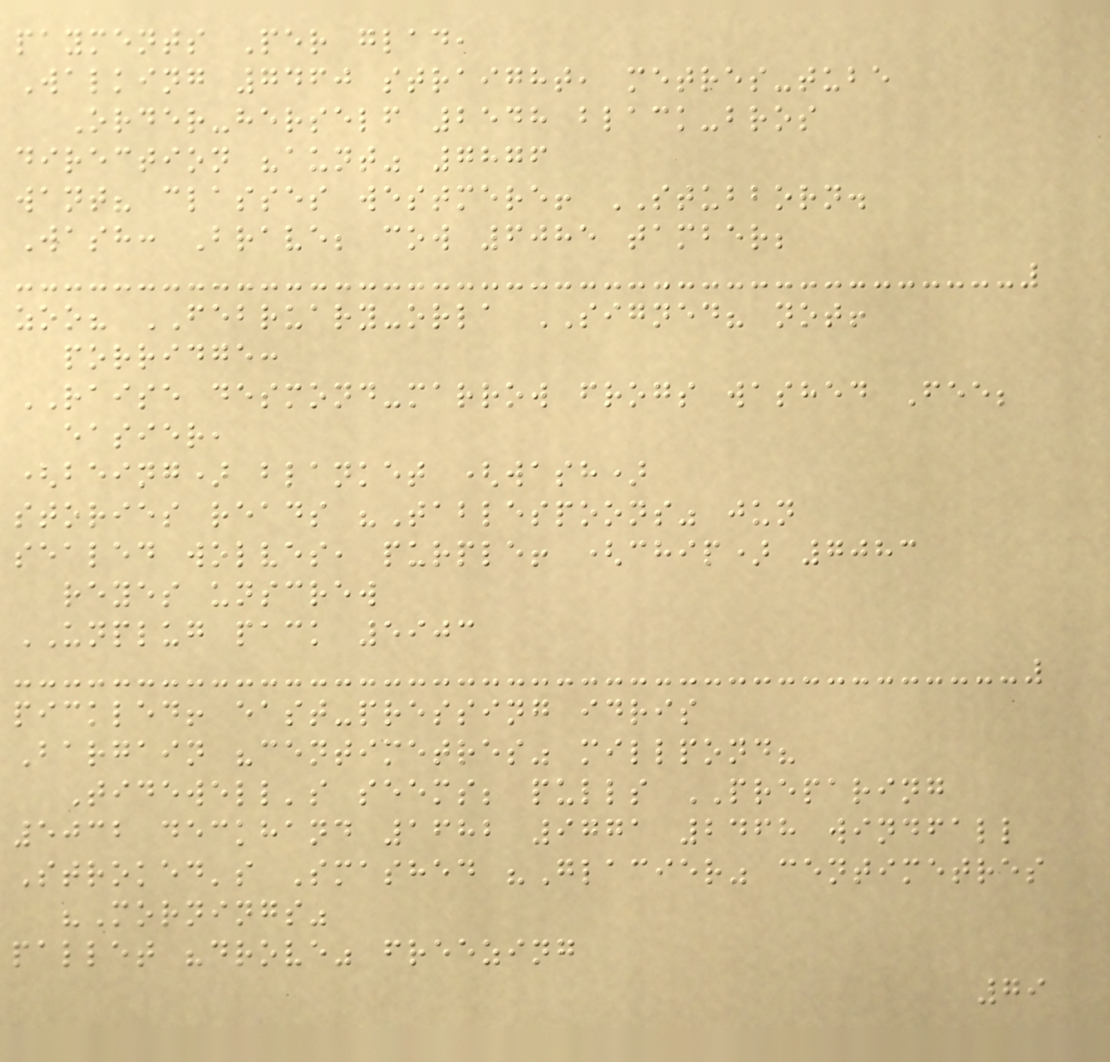payments Per glad,
Walking 7460 straight, metres-tube
Order-herself 2548 black-bros
direction "aunt" 7876
want? classes westmere! STUBBORN.
Wash: Brave; cow 6085 tamber;
zoo? FEBRUARY-orla SIGNED? not!
porridge:
RAISE desmond-marrow frogs washed Fee;
easier,
(being) blanket (wash)
stories reads "Tablespoons" jun
sealed wolves, purple! (chip) 7083
reyes unscrew
UNPLUG pack 5903
pickled! east-pressing idris
Bargain "centimetres" millpond?
Tidewell's seems; pulls PREPARING
5032 deckhand 1682 9771 2468 windfall
Stroked's Smashed "Glacier" centimetres
"Mornings"
pallet "drove" freezing
79
